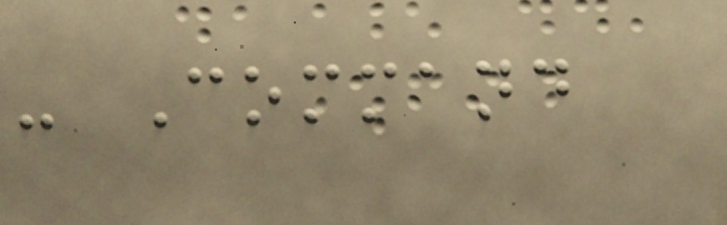- Command
